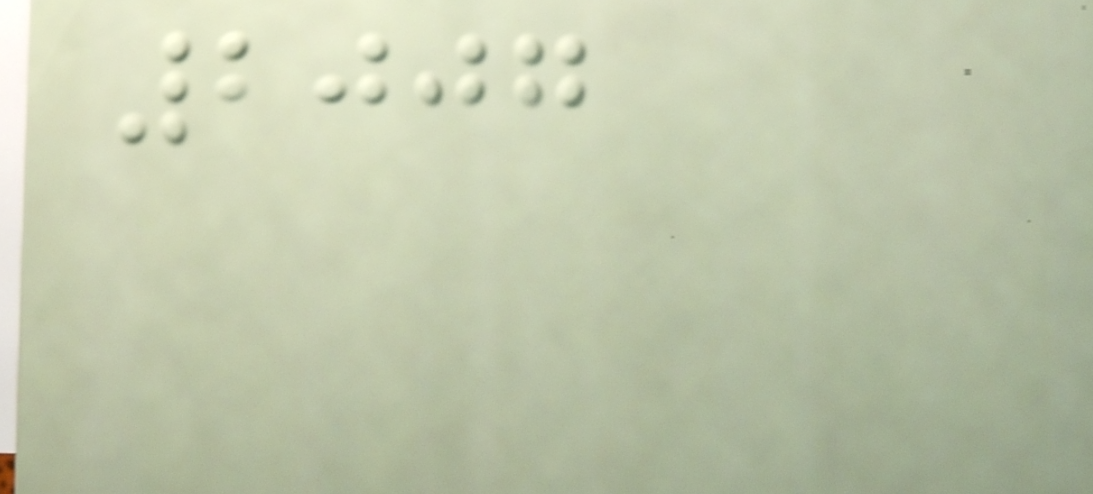2007
